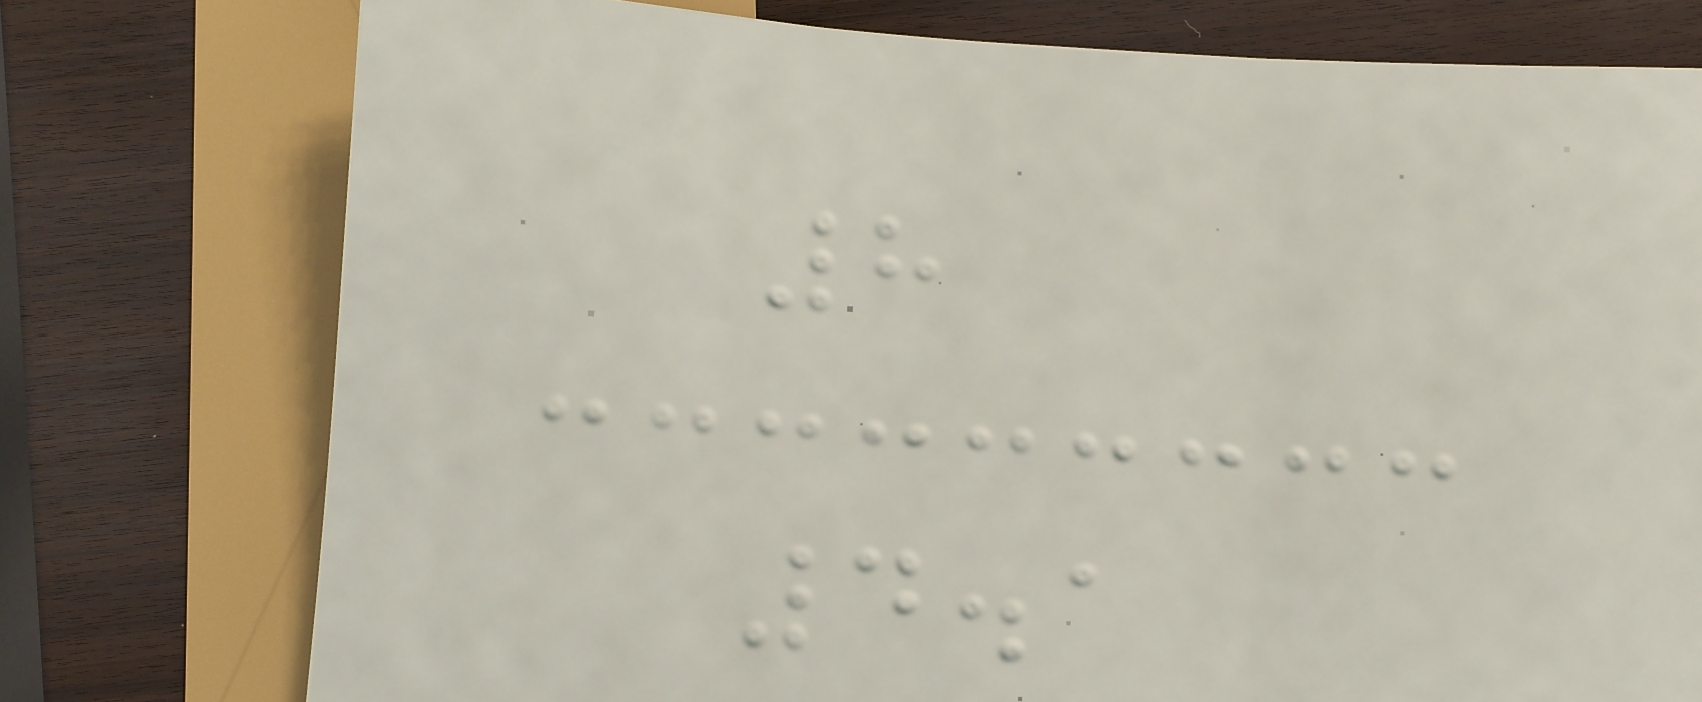8
4.1
